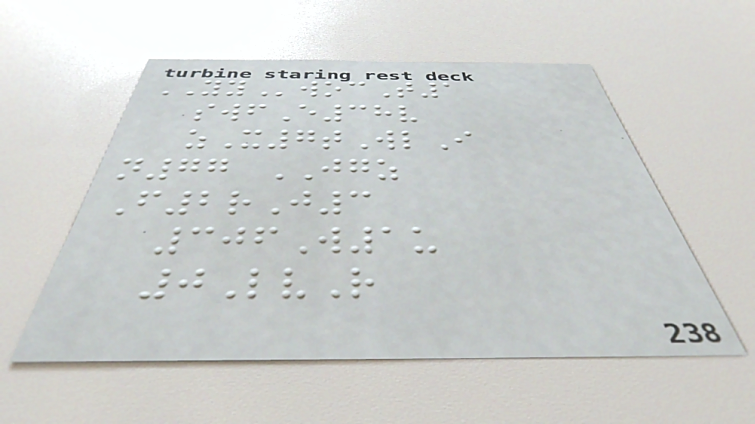YYwocT1
swfE38v
zX7tWlI
n77 JGZ
F2rJ3
306W1u
0LvR
